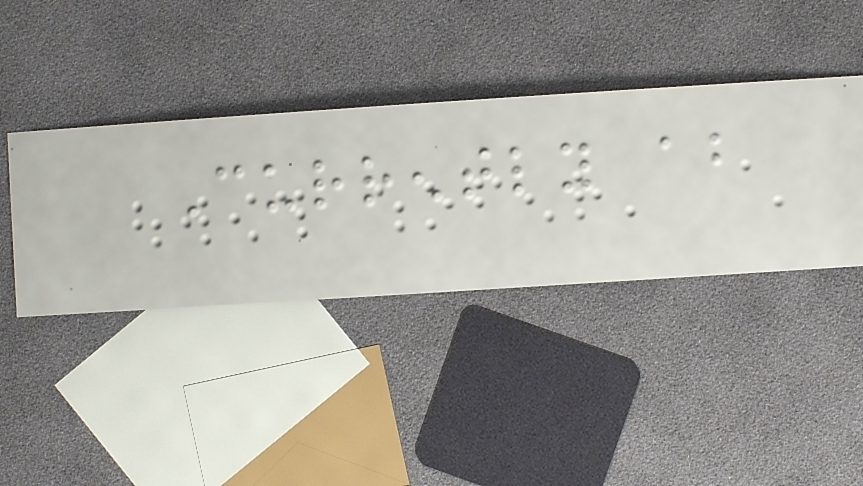Currently about
